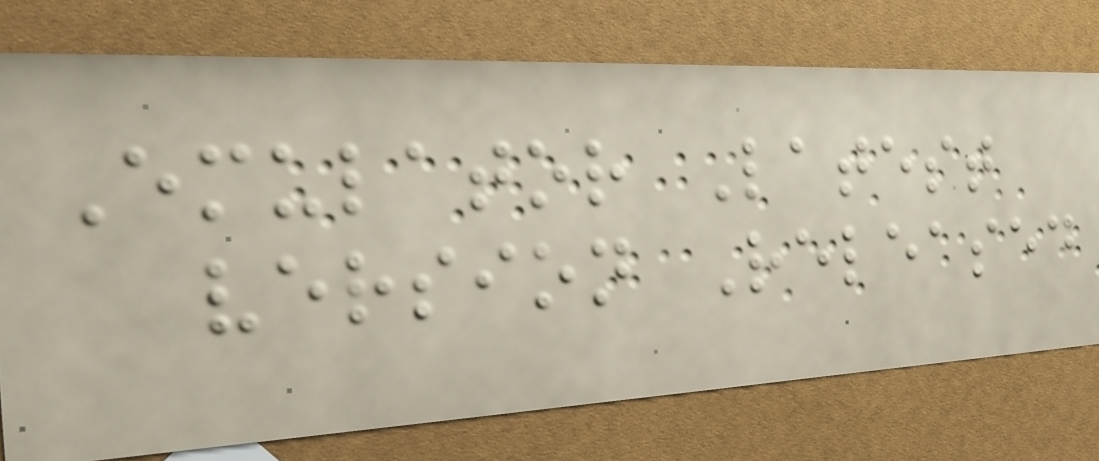Emulator Latest
version Released
